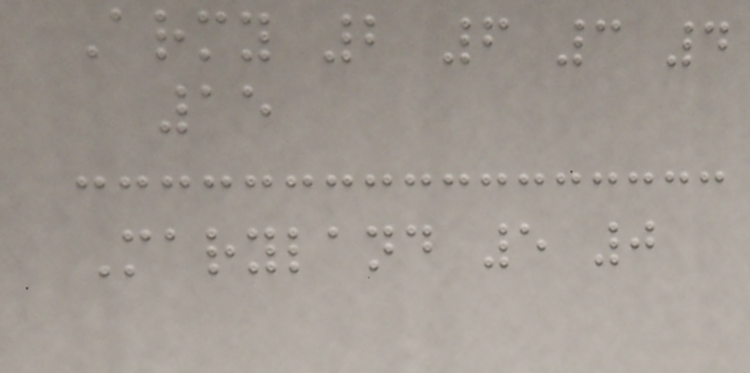Army 2 6 3 4
15
Maryland 5 0
